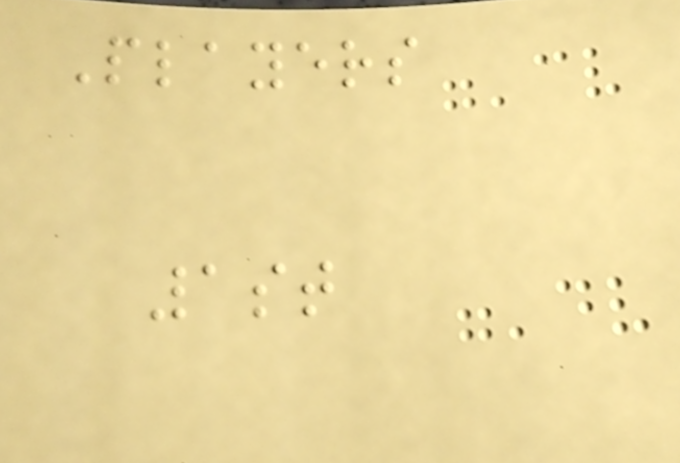Players
1st
